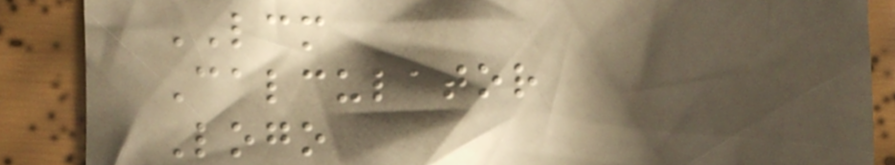LCM
Calculator
Logo
